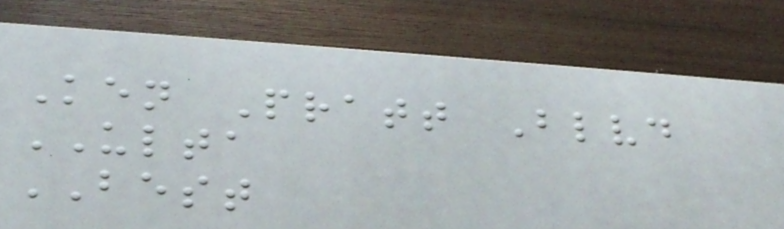Ken Pratt Blvd
ULTA
BEST
